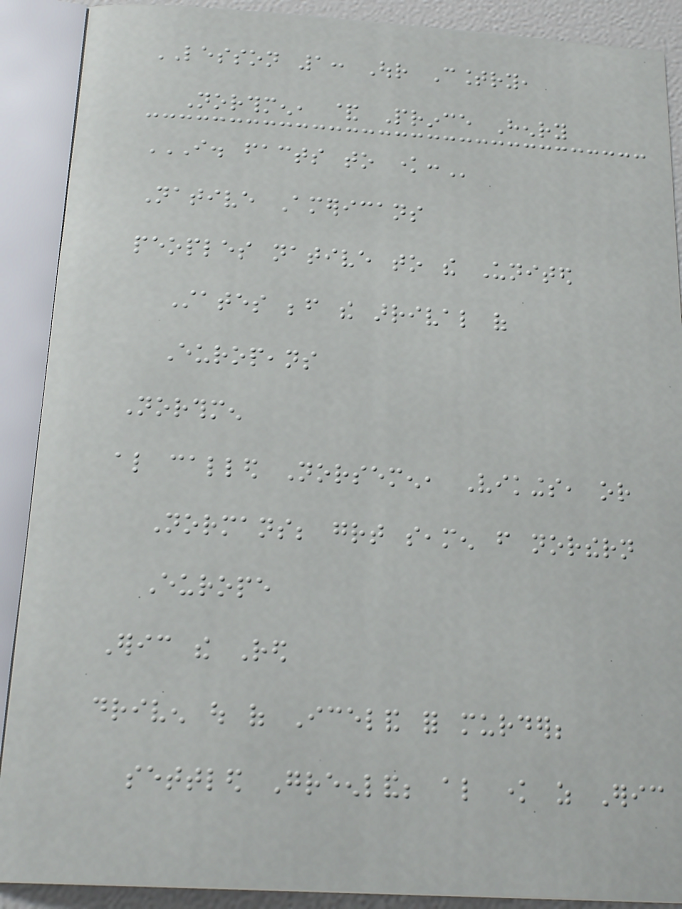LESSON 1: Our Country,
Northmen, & Prince Henry
I. FACTS TO KNOW:
Native Americans
peoples native to the United
States before the arrival of
Europeans
Northmen
also called Norsemen, Vikings, or
Normans; great seamen from northern
Europe
Eric the Red
driven out of Iceland for murder;
settled Greenland; also know as Eric
